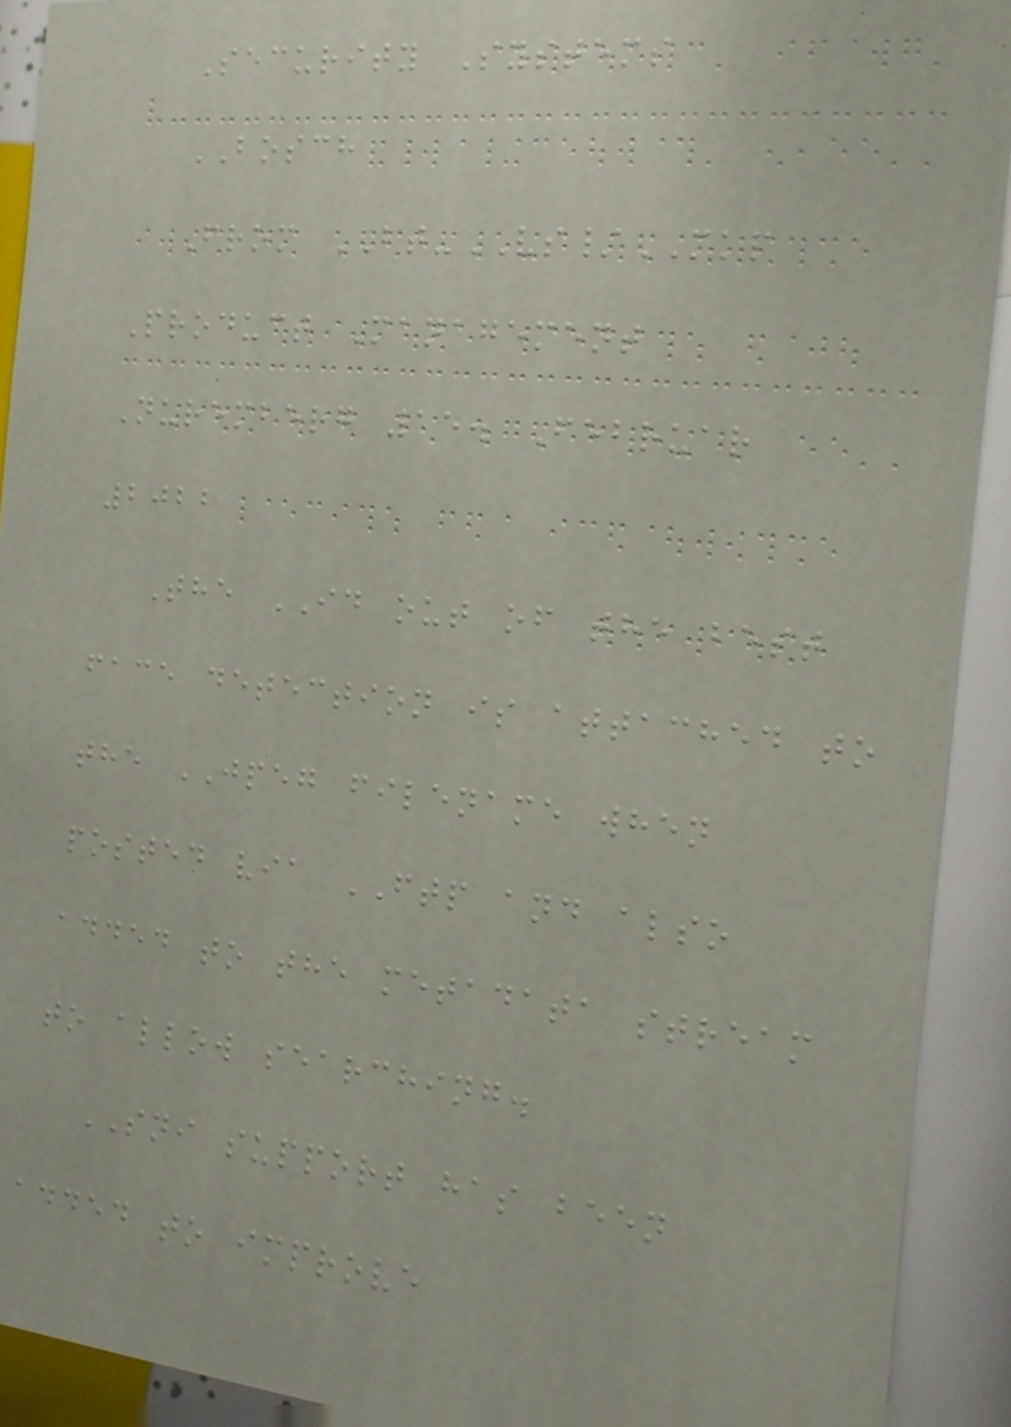Security Systems
BOSCH
From BT-VS/MKP
Product Management
Nuremberg 15. Februar
2022
The ID out of the best
face detection is attached to
the JPEG filename when
posted via FTP and also
added to the metadata stream
to allow searching.
SNI support has been
added to improve
